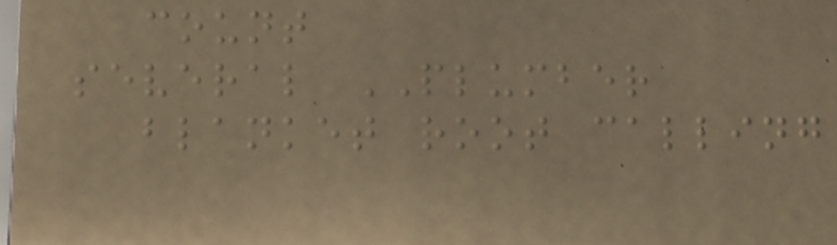count
several PLUMBER
blanket root calling
